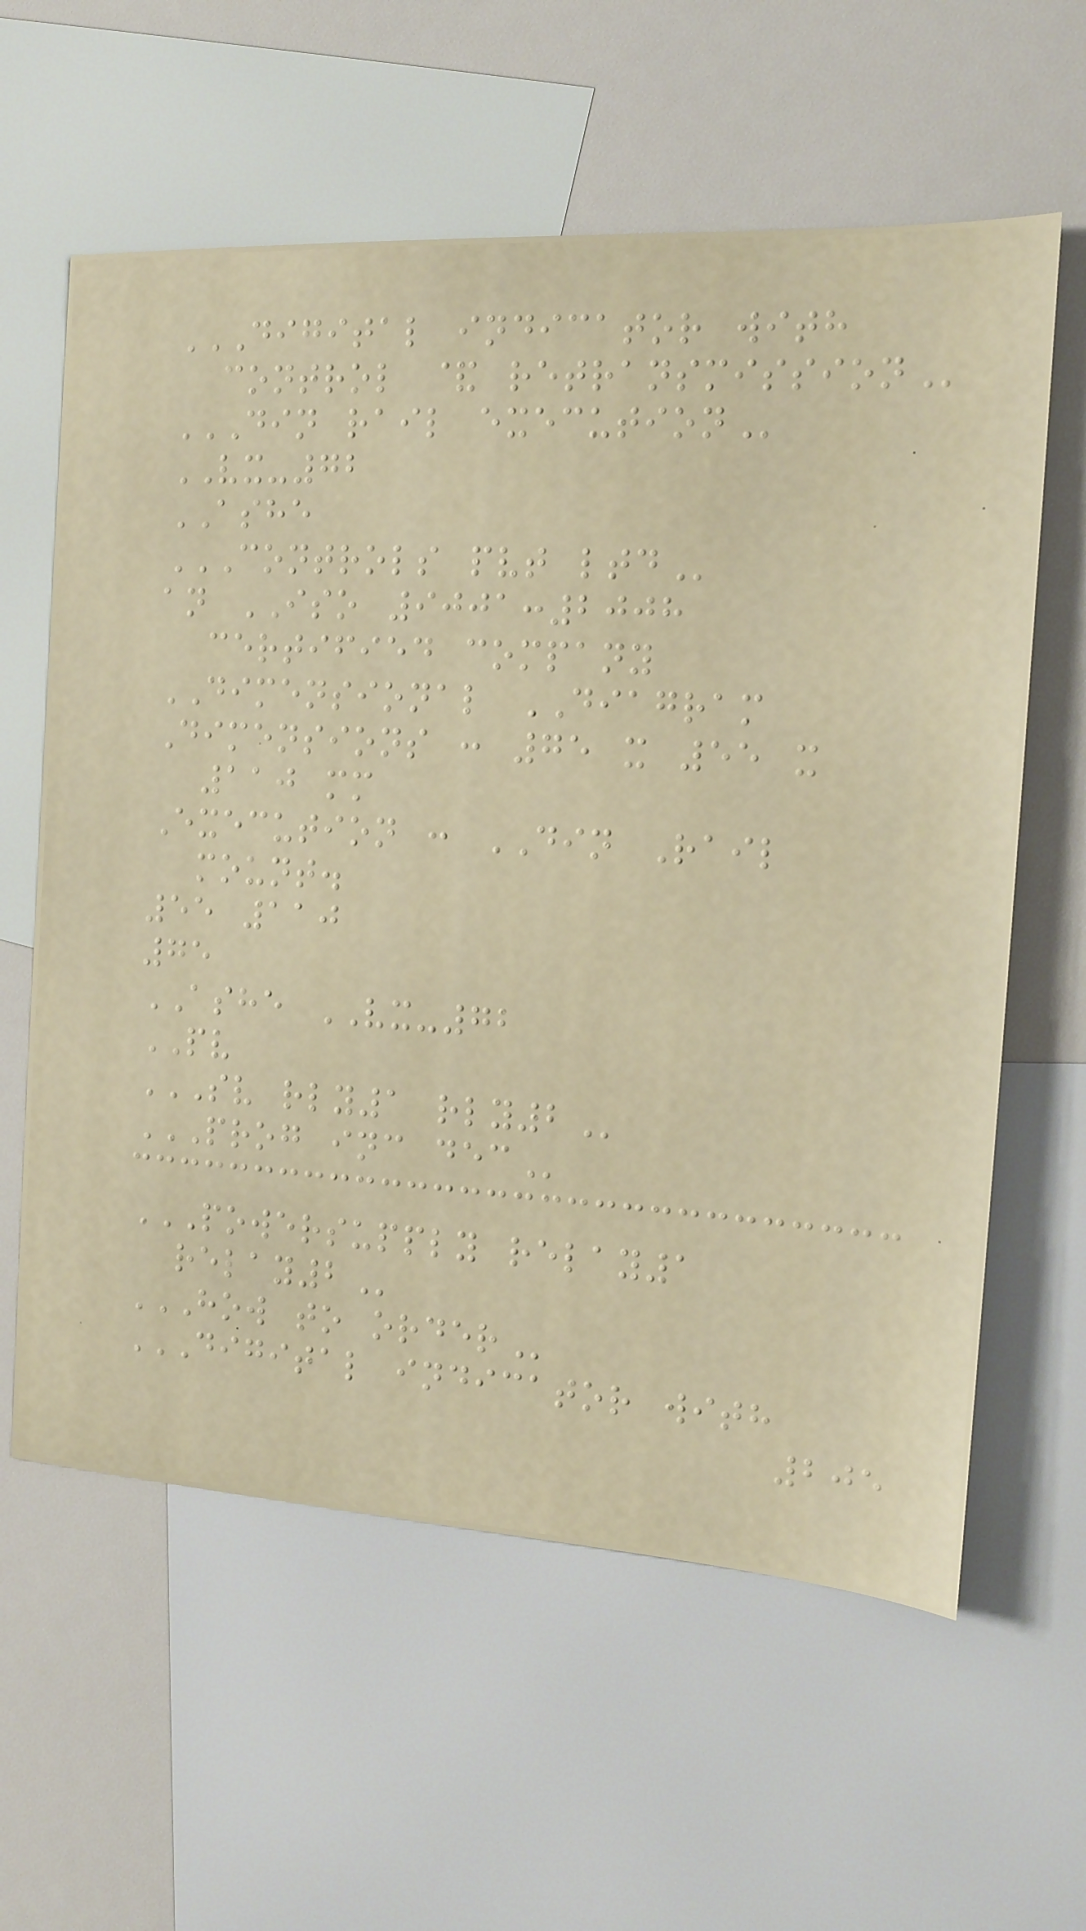DIGITAL INDICATOR WITH
CONTROL & RETRANSMISSION
DIN RAIL EXECUTION
VX-72
ASHE
CONTROLS PVT LTD
an ISO 9001:2008
certified company
DIMENSIONAL DIAGRAM
Dimensions : 75 x 55 x
110 mm
Execution : DIN Rail
mount.
55 110
75
ASHE VX-72
PV
SV RLY1 RLY2
PROG INC DEC
POWERSUPPLY RELAY1
RELAY2
HOW TO ORDER
DIGITAL INDICATOR WITH
205
